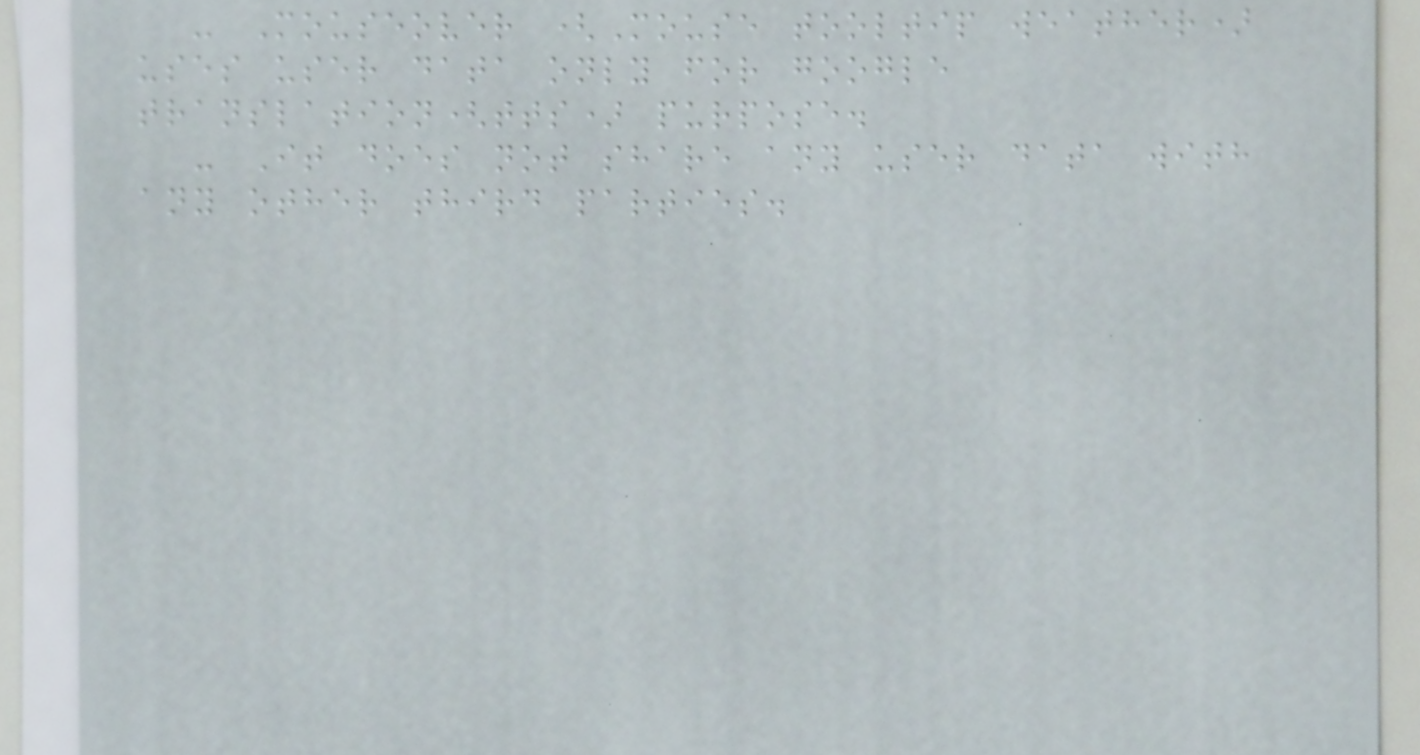- Mouseover (Mouse tooltip weather)
uses user data only for google
translation(tts) purpose.
- It does not share any user data with
any other third parties.
